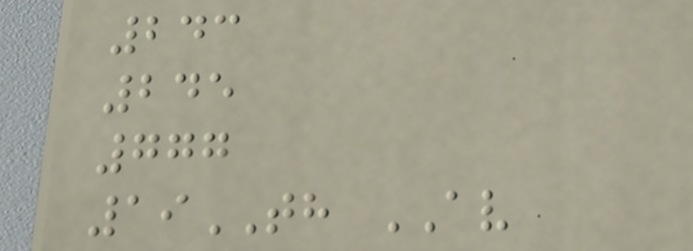243
245
777
19TH AV
